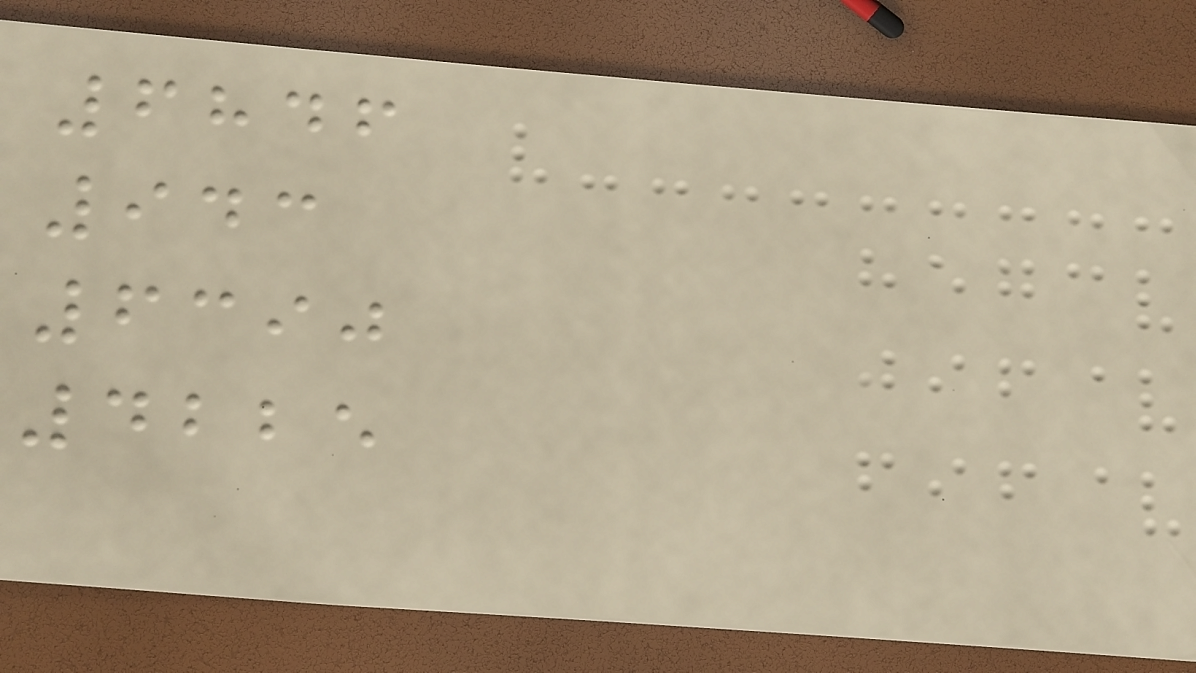6846
943
6390
4225
